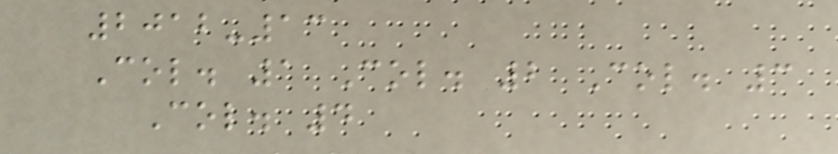2012-13
Col. 1 Col. 2 Col. 3
Col. 4
